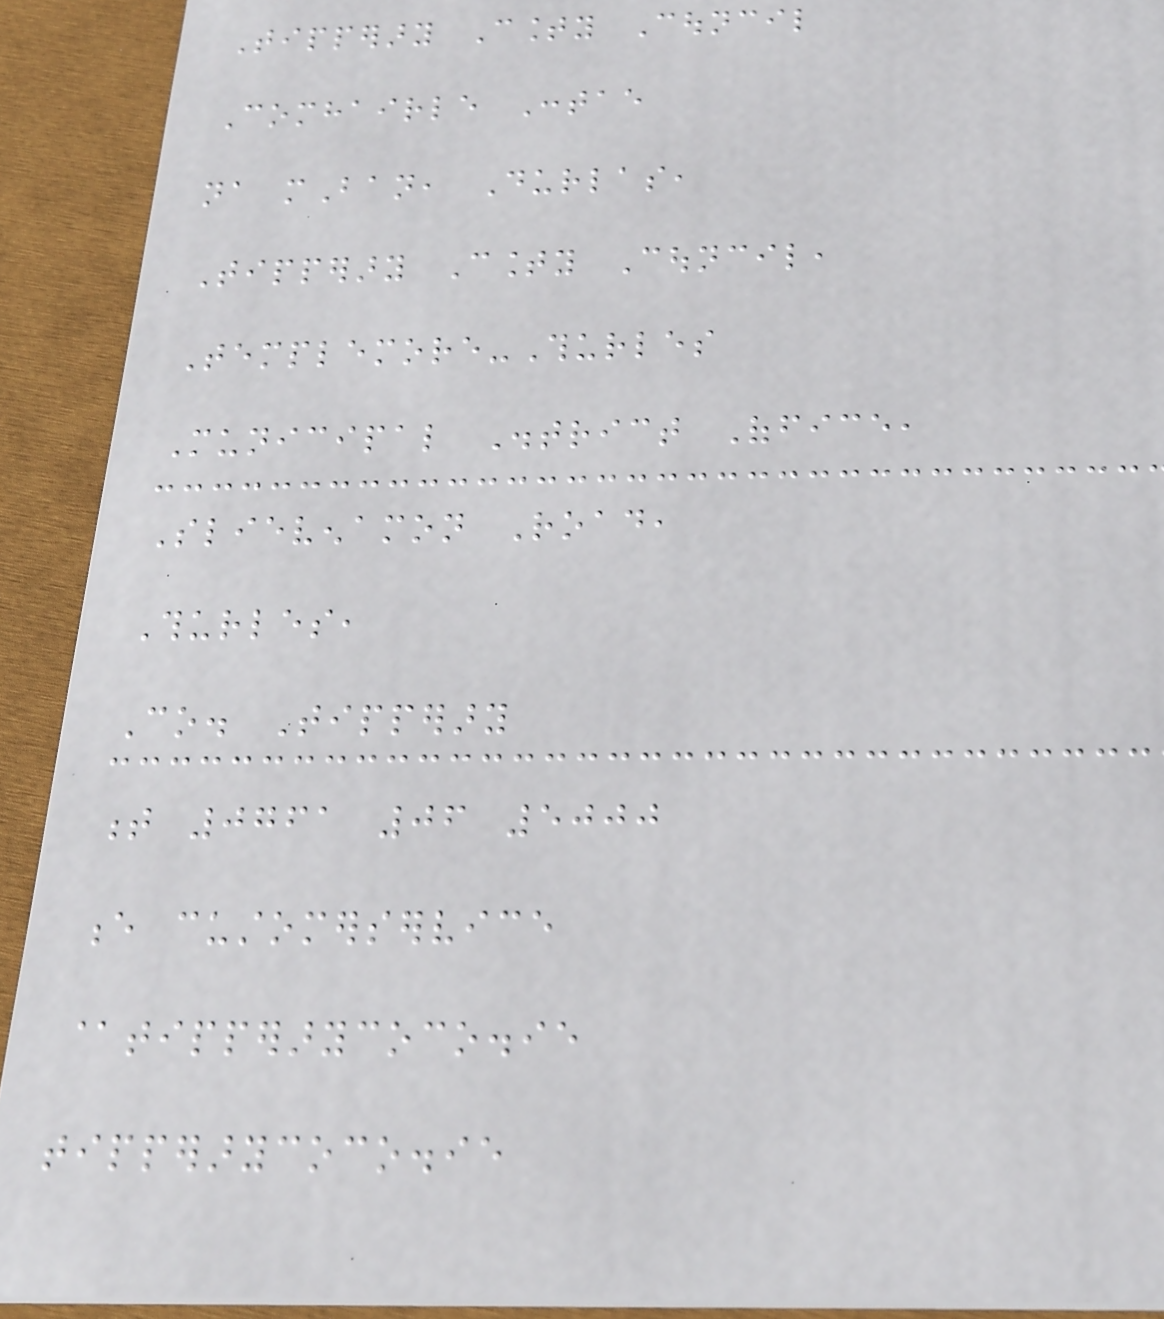Tipperary County Council
Comhairle Contae
na mBan, Durlas,
Tipperary County Council,
Templemore-Thurles
Municipal District Office,
Slievenamon Road,
Thurles,
Co. Tipperary
t 0761 06 5000
e customerservice
@tipperarycoco.ie
tipperarycoco.ie
